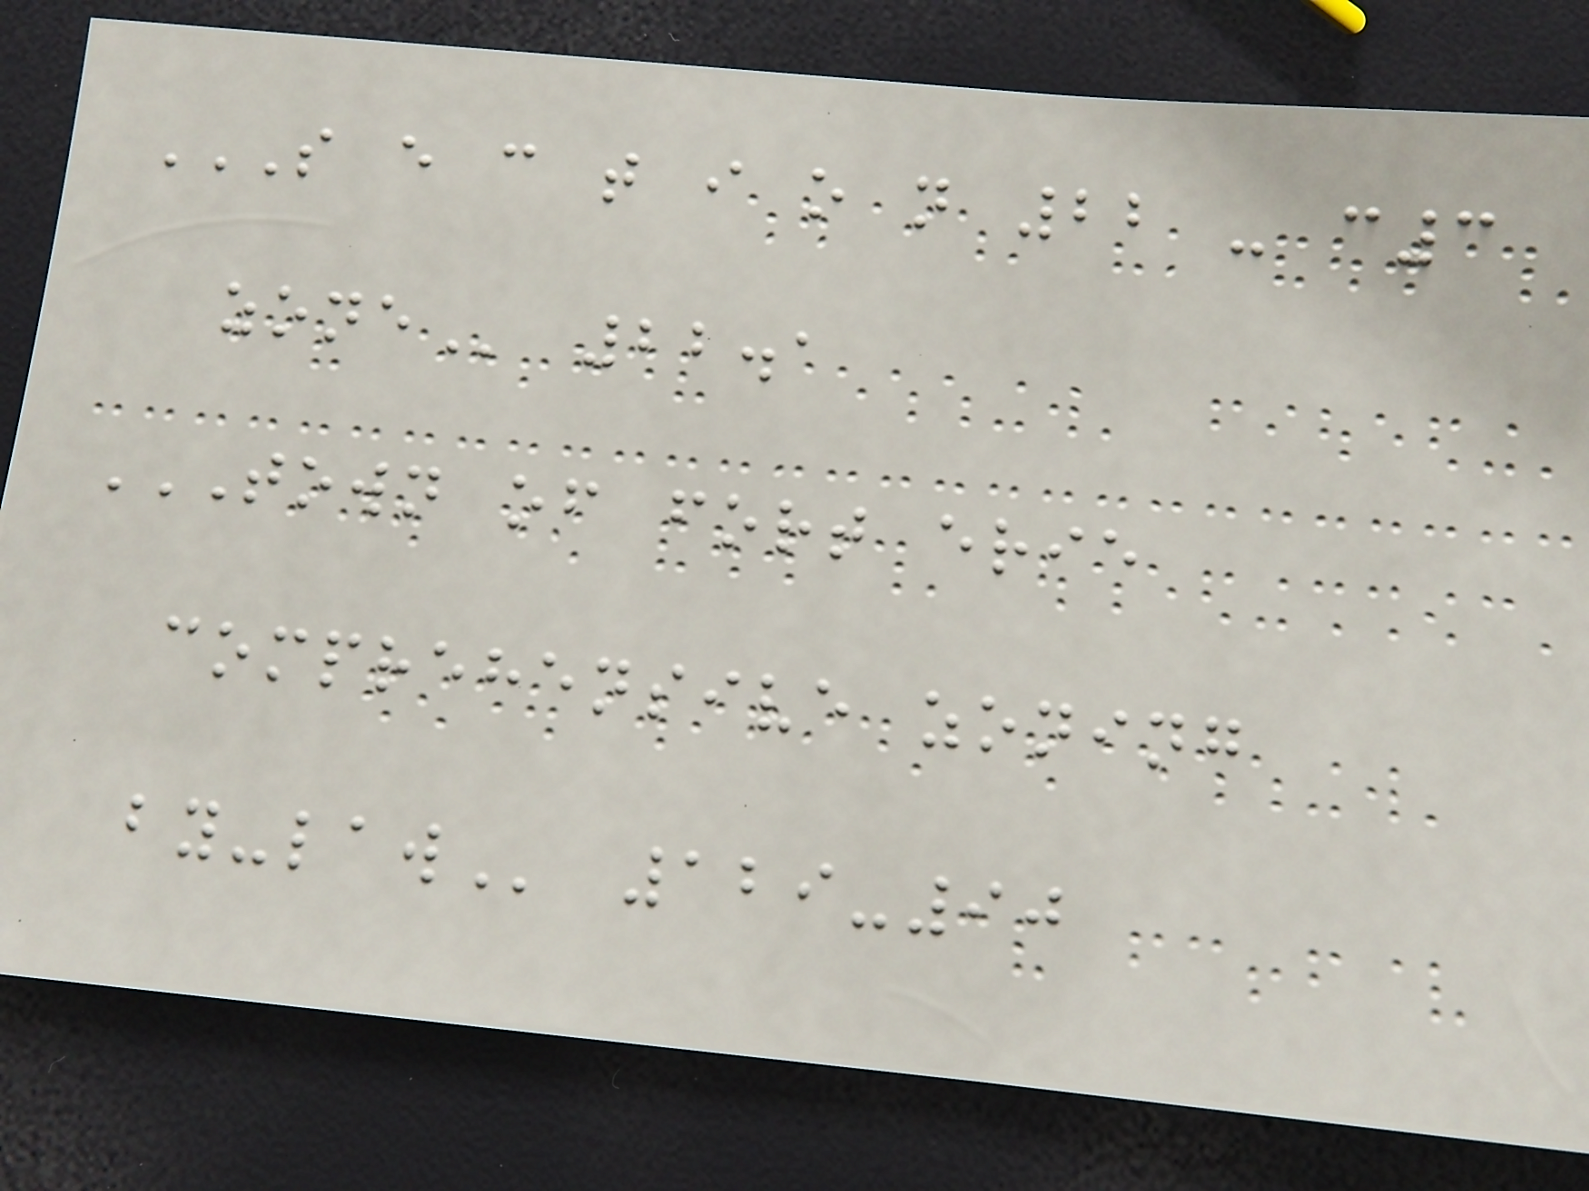S E C T I O N 22 - C3
ZONE 22.1
TOWN OF FORT ERIE
COMPREHENSIVE ZONING
BY-LAW 129-90
